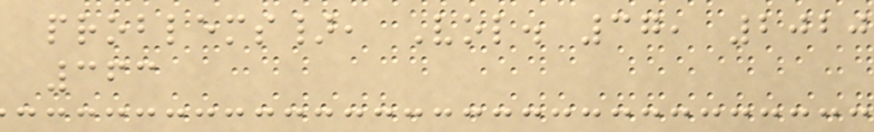problems}, Vol. 37, 2020
363
